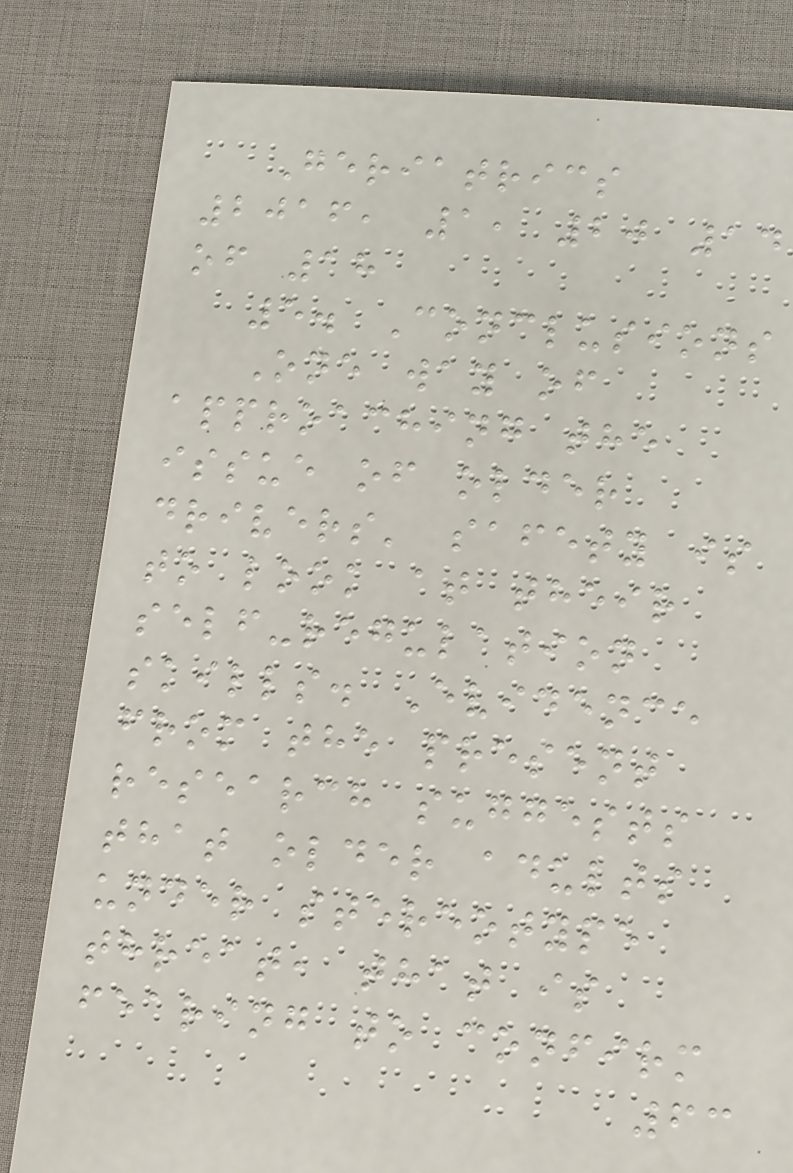Geriatrics
2016, 1, 20 14
of 18
5. Conclusions
One way of
approaching the
issue of older
drivers' safety is
to look at their
self-regulation
skills. Evidence
from the present
research suggests
that older adults
under stereotype
threat, that is
fearing to confirm
63
